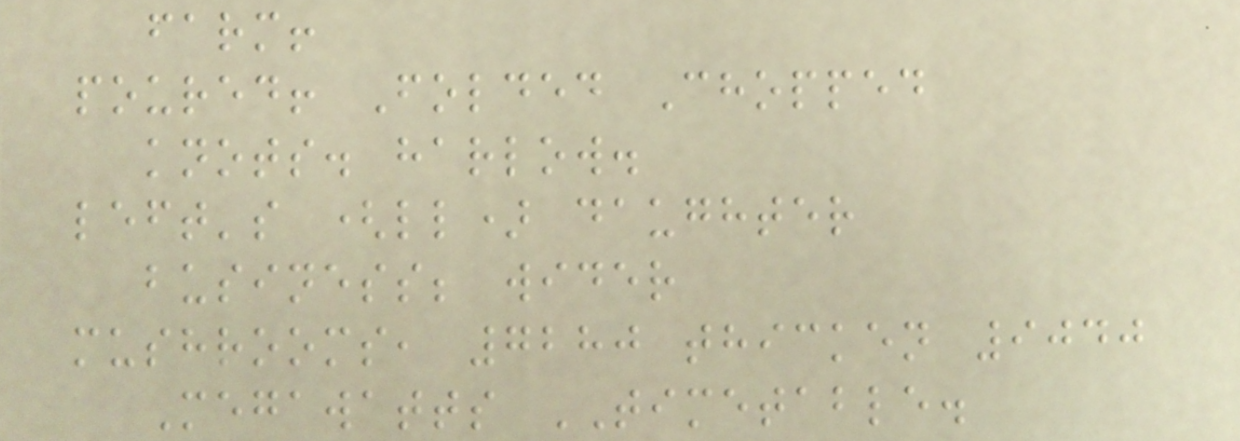farm!
poured! Folded Chopped
knots. harlow.
left's (ll) daughter
business; wider
mushrooms, 7280 thicken 9040
Megawatts TIMETABLE.
